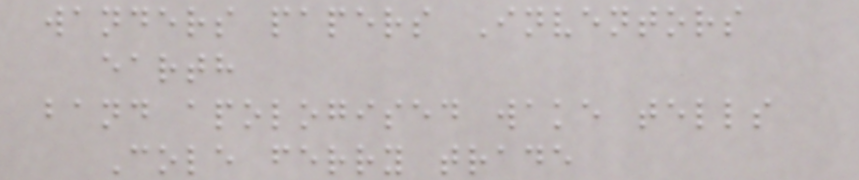wanders papers Inventors
earth
band apologised wake tells
Cole ferry trade
